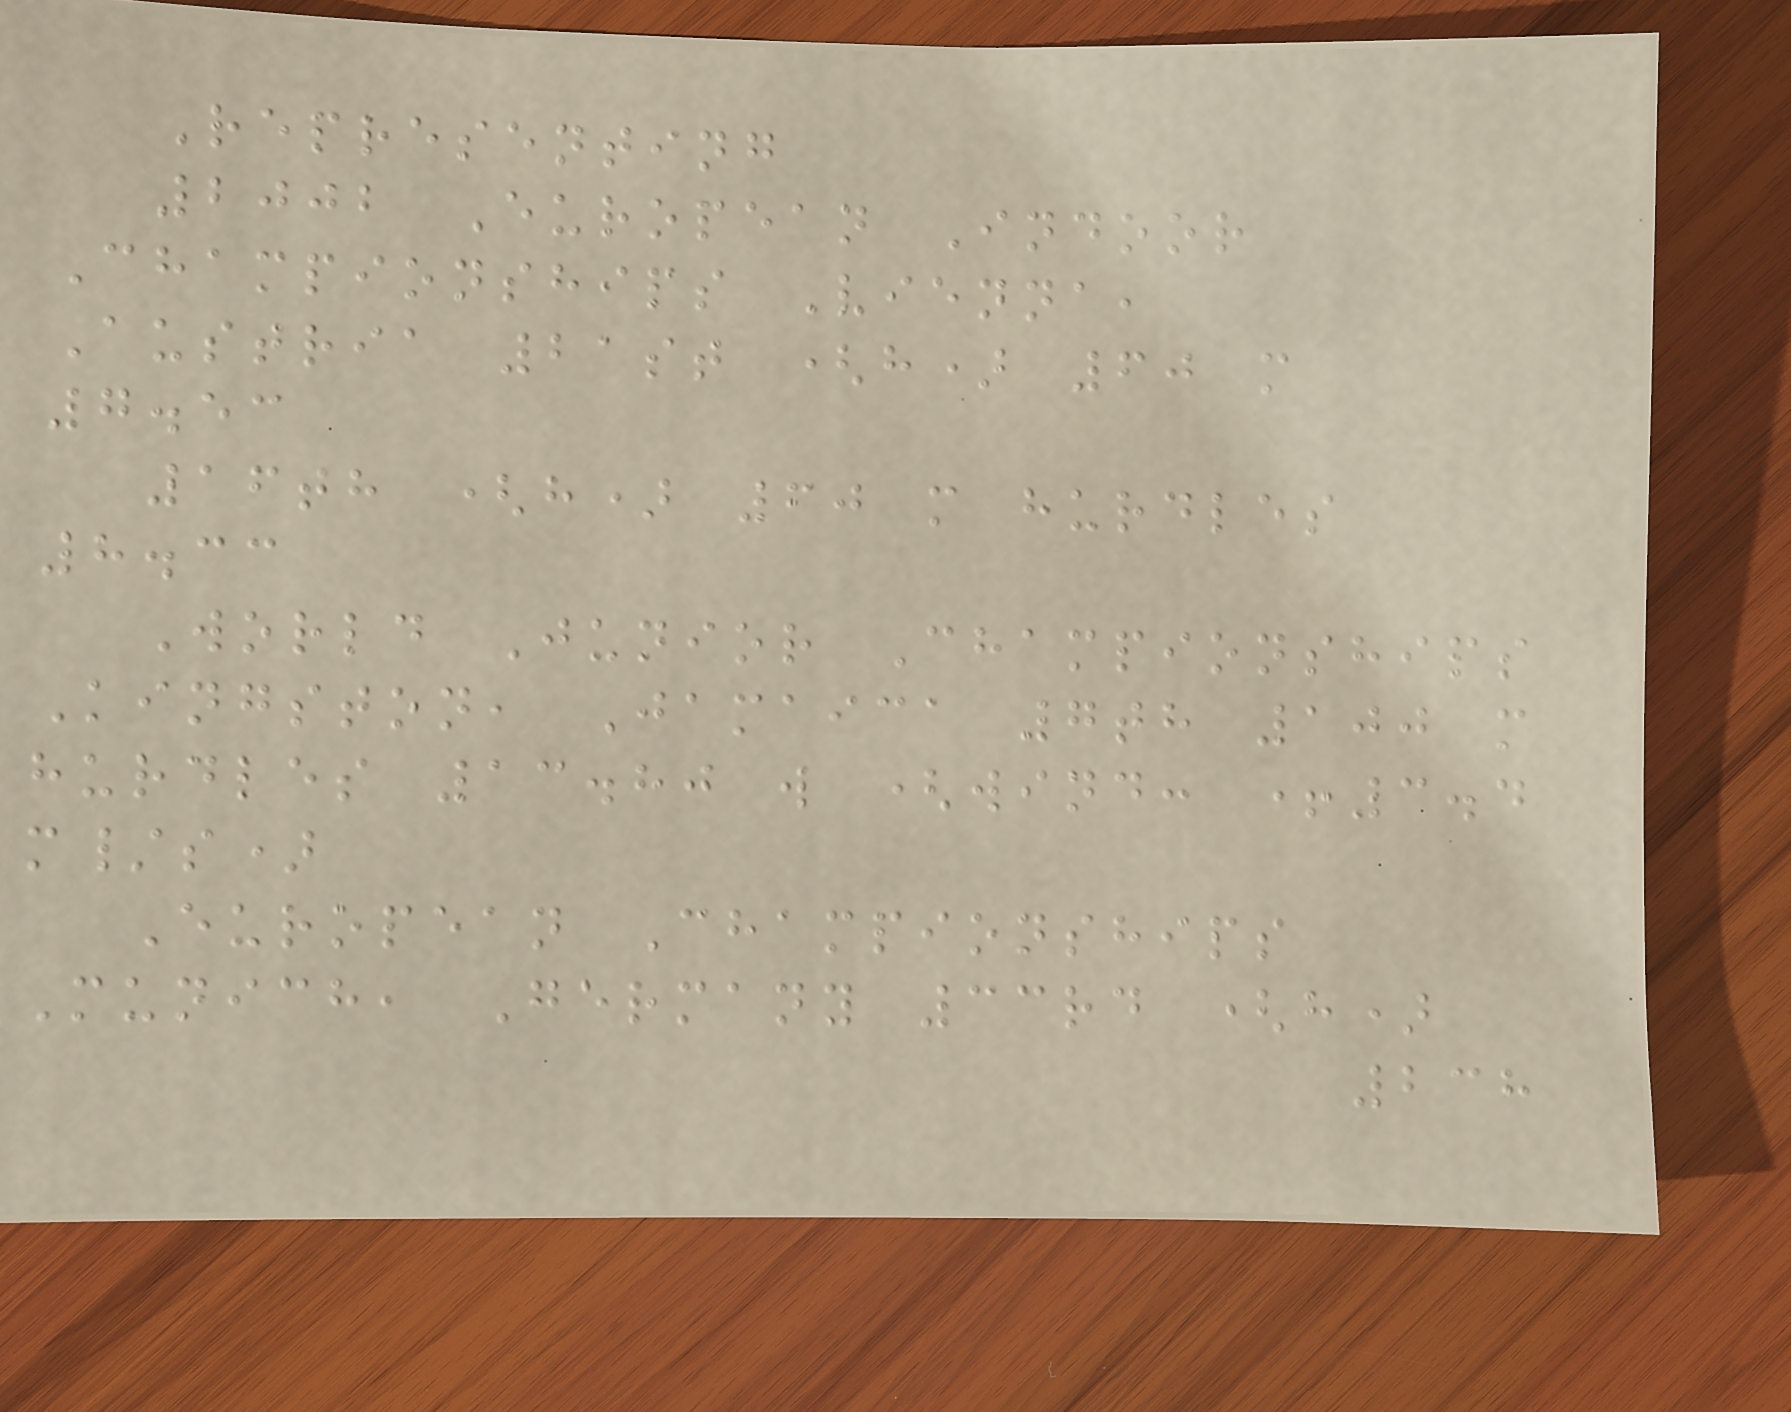Representing
2002 European Indoor
Championships Vienna,
Austria 21st (h) 60 m
7.53
16th (h) 60 m hurdles
8.33
World Junior Championships
Kingston, Jamaica 7th 100 m
hurdles 13.80 w (wind: +3.4
m/s)
European Championships
Munich, Germany 33rd (h)
238
